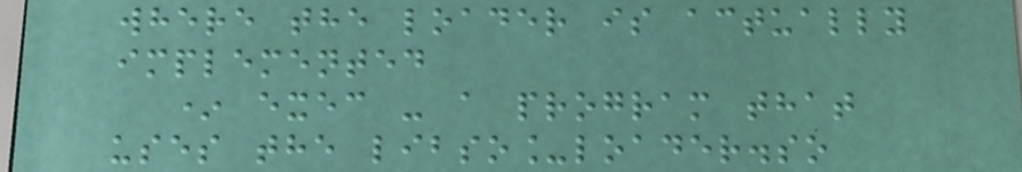where the loader is actually
implemented
* exec - a program that
uses the libso_loader.so
